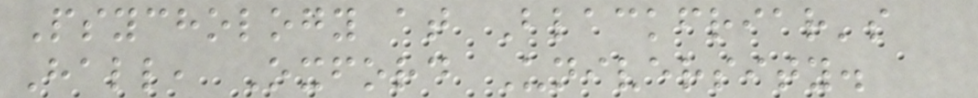Psychology at Blackfriar's
Hall, Oxford University.
